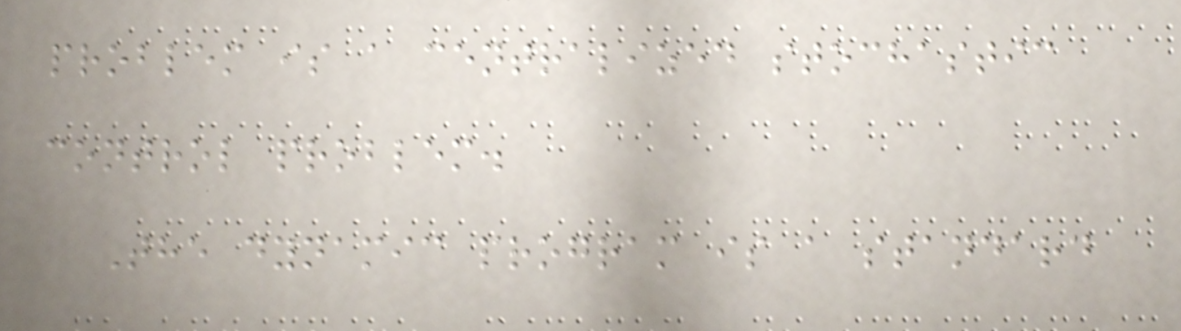problem is a centralized stochastic
control problem.
The dynamic program is a standard
